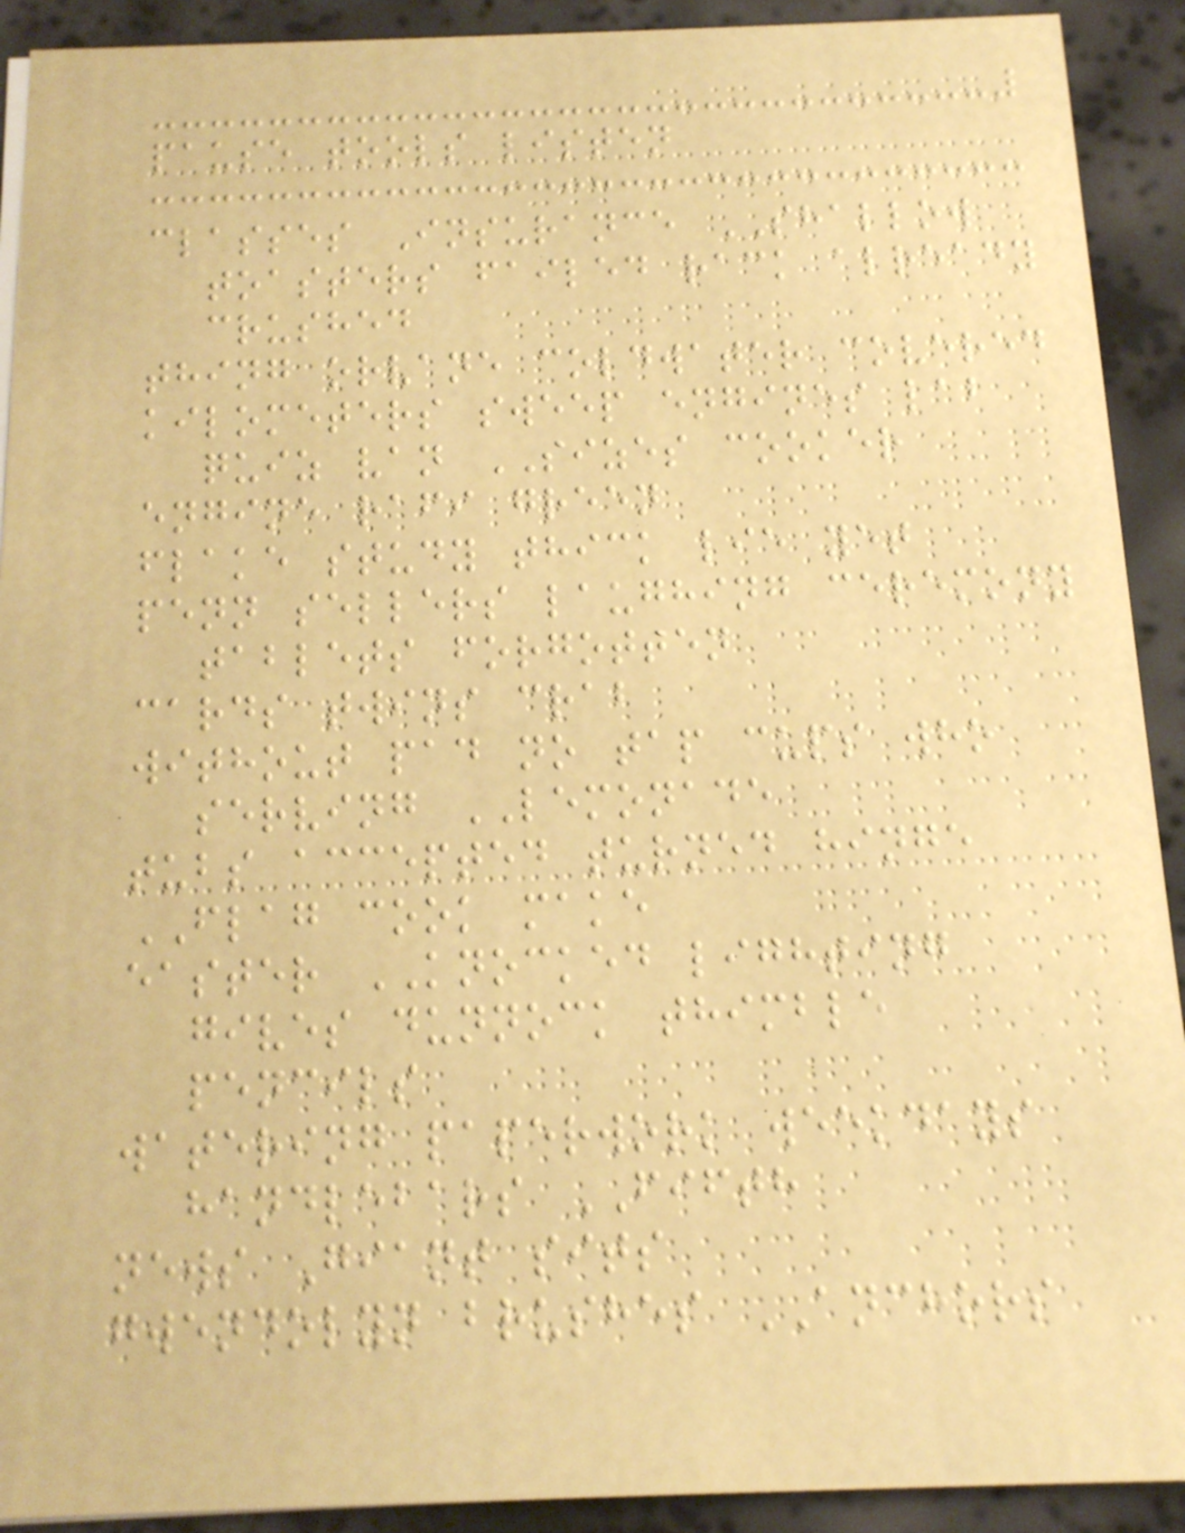pause tools listen
classes Insurance SHALLOW
toasters failed rack already
crushed
thing orvane coldwater covered
kilometers sweep engines lab
quiz van SIZES cooker
engine rafi green
flake study thick lie yet
penn sellers laughing ceremony
tablets forgotten
cards twins crab
without pad no tap cups who
serving LEMONADE
tubs accepted turned hinge
FLAG cook make
easter KNOCKED lighting
gives dunnock thimble
pencils
watering paperwork weekdays
handlebars FIFTH
news Giant sits
gwendolyn brushes ANCHORS
